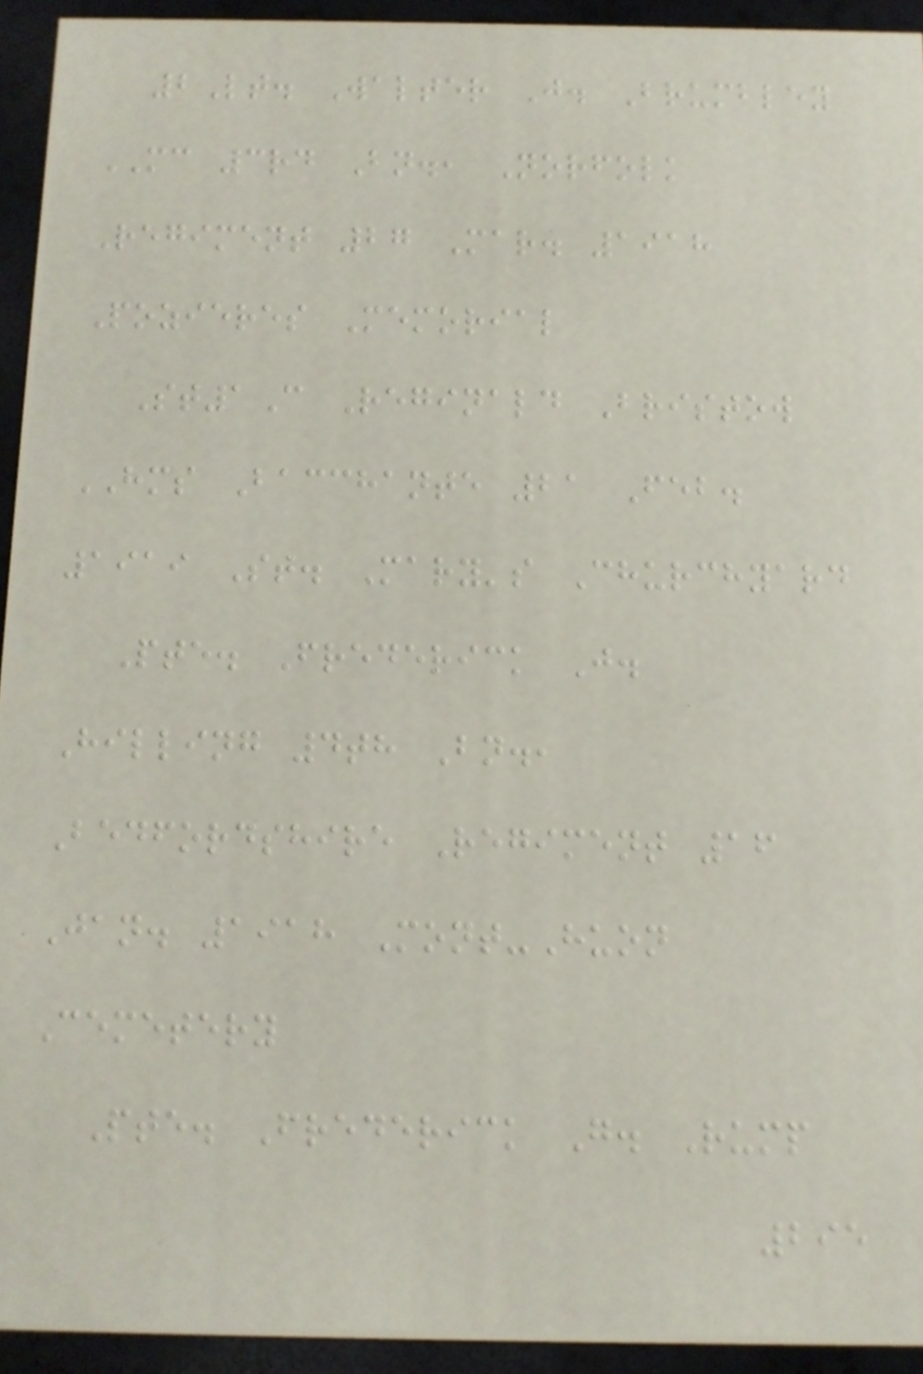2Lt. Walter J. Brumbley
MC 3rd Bn., Norfolk
Regiment 27 Mar. 1918
Pozieres Memorial
St1C Reginald Bristow
HMS Bacchante 21 Feb.
1919 St. Mary's Churchyard
Pte. Frederick J.
Hilling 4th Bn.,
Bedfordshire Regiment 16
Jan. 1918 Mont-Huon
Cemetery
Pte. Frederick G. Rump
295
